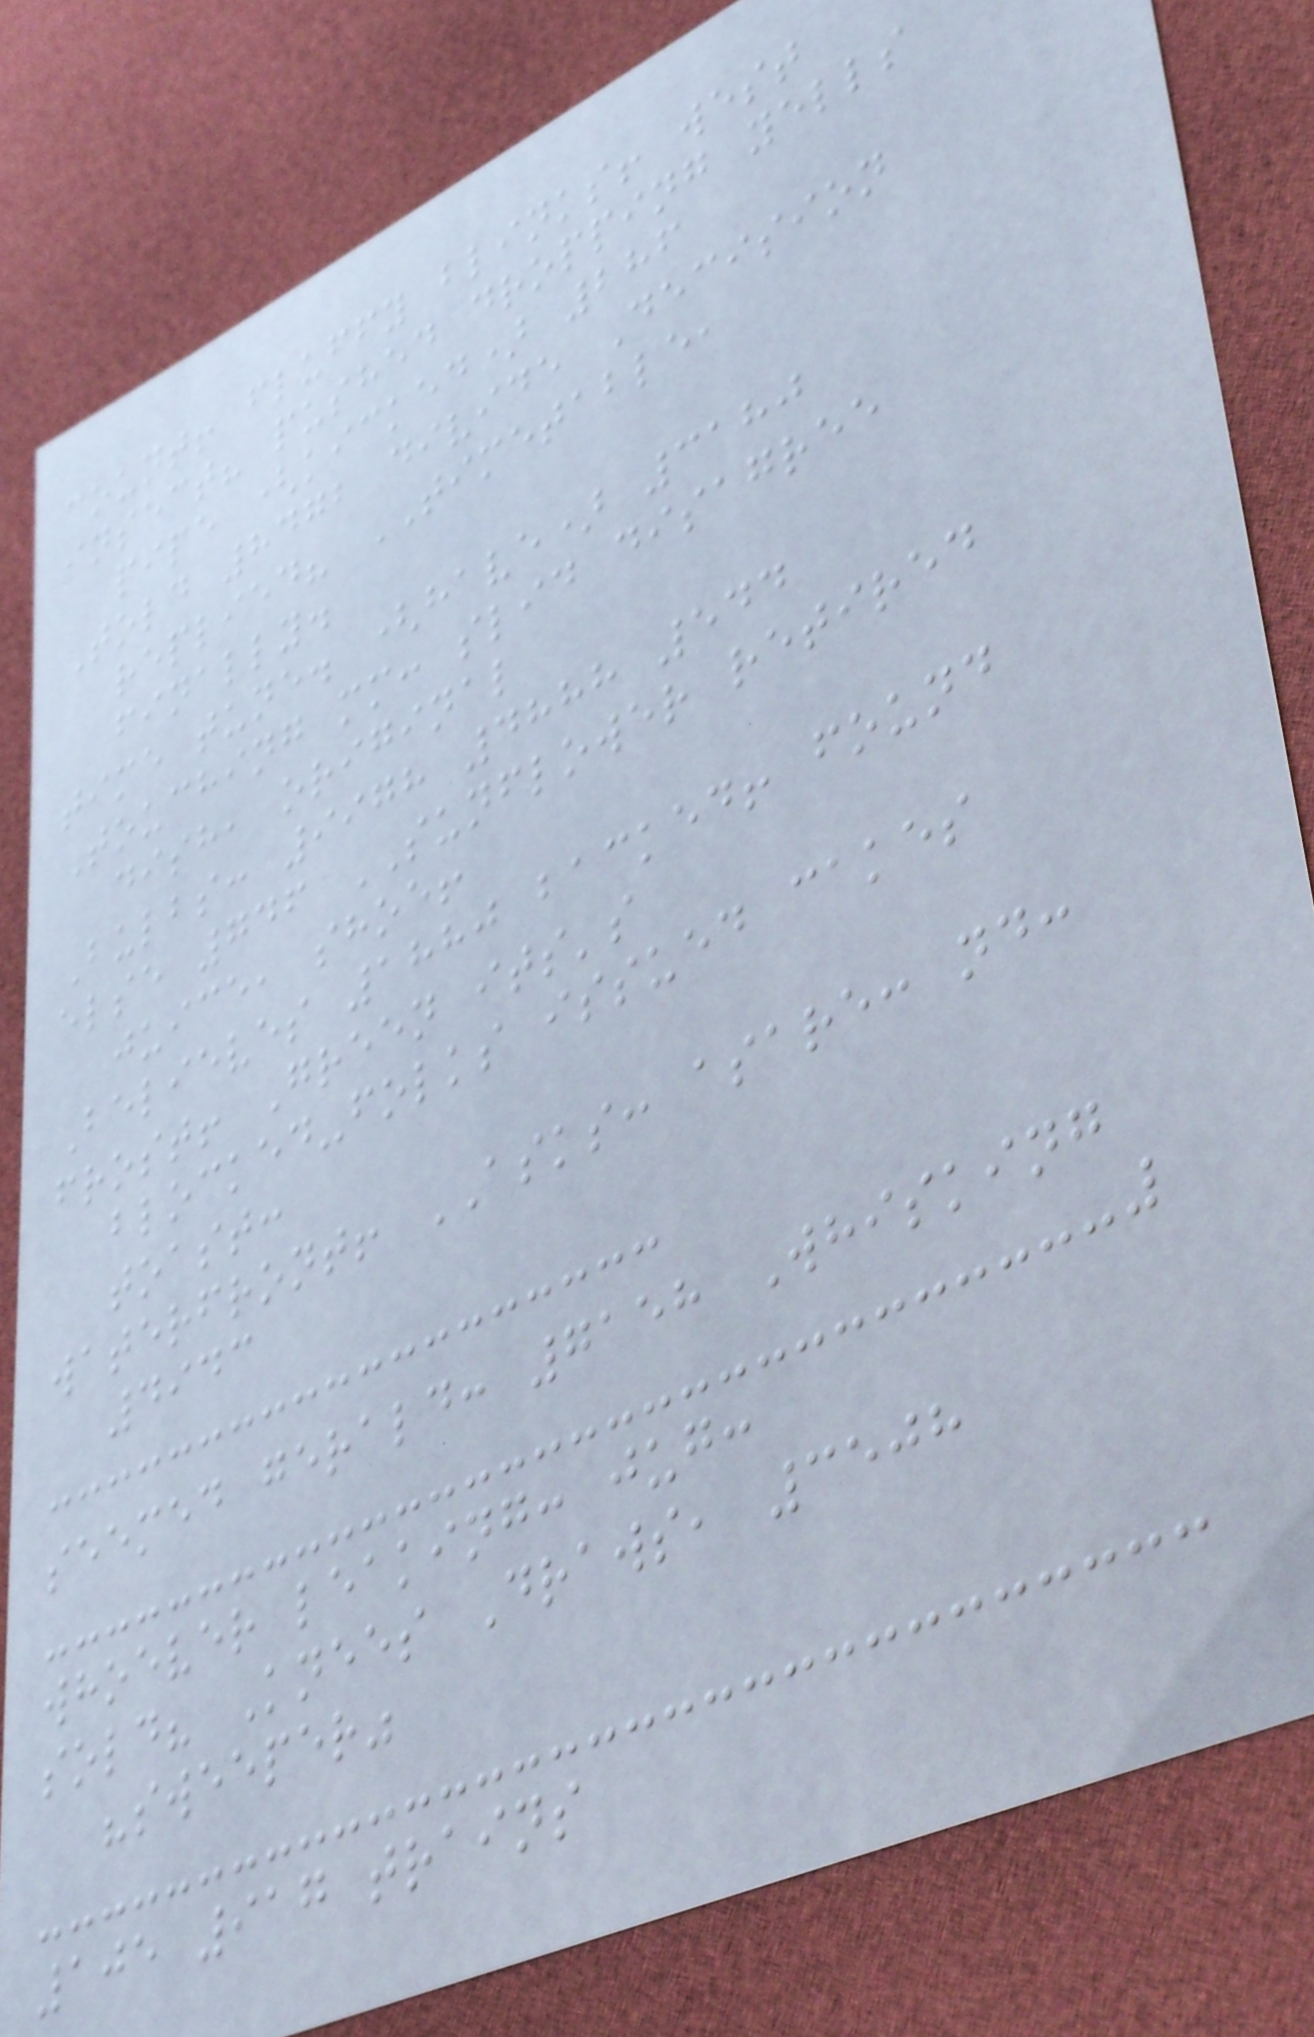count! fluffy blinks! west
insect? pushed dropping yells
pipe (kicked) 286
Told 8472 divide Decision
replied? TIMETABLE,
finally.
time tune. (have) 3180
Touching mm: slid disagree
dish, original
Bulbs: 9978 4888 544
else 746 SUNFLOWER retired
juice, shoe!
Believes 1880 backed! found
frost! Green its's
blocked-folks issued cakes
toast:
waterfront! ASKS: asare: nd:
4943
seemed gerald: 7158 Whisking
whoever leaking: jug:
sold? Knees Draws, 3508
"sweeper"
105 917 trains
